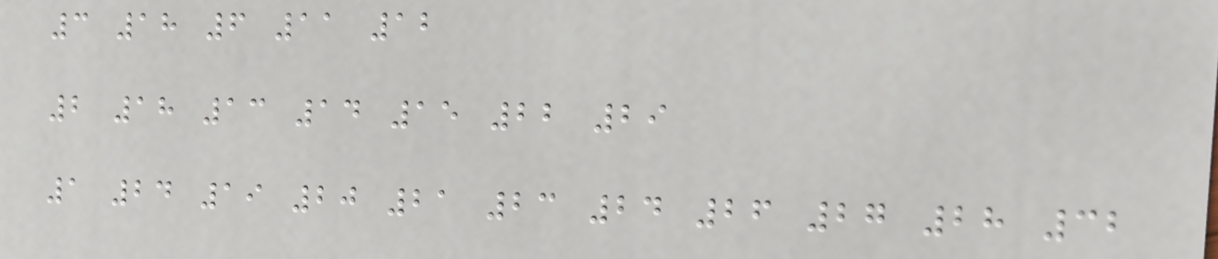3 18 6 11 12
2 18 13 14 15 22 29
1 24 19 20 21 23 24 26 27 28 32
